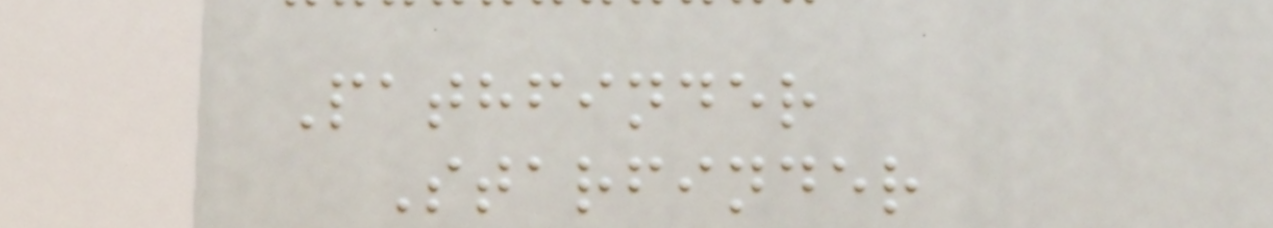Pathfinder
Starfinder
